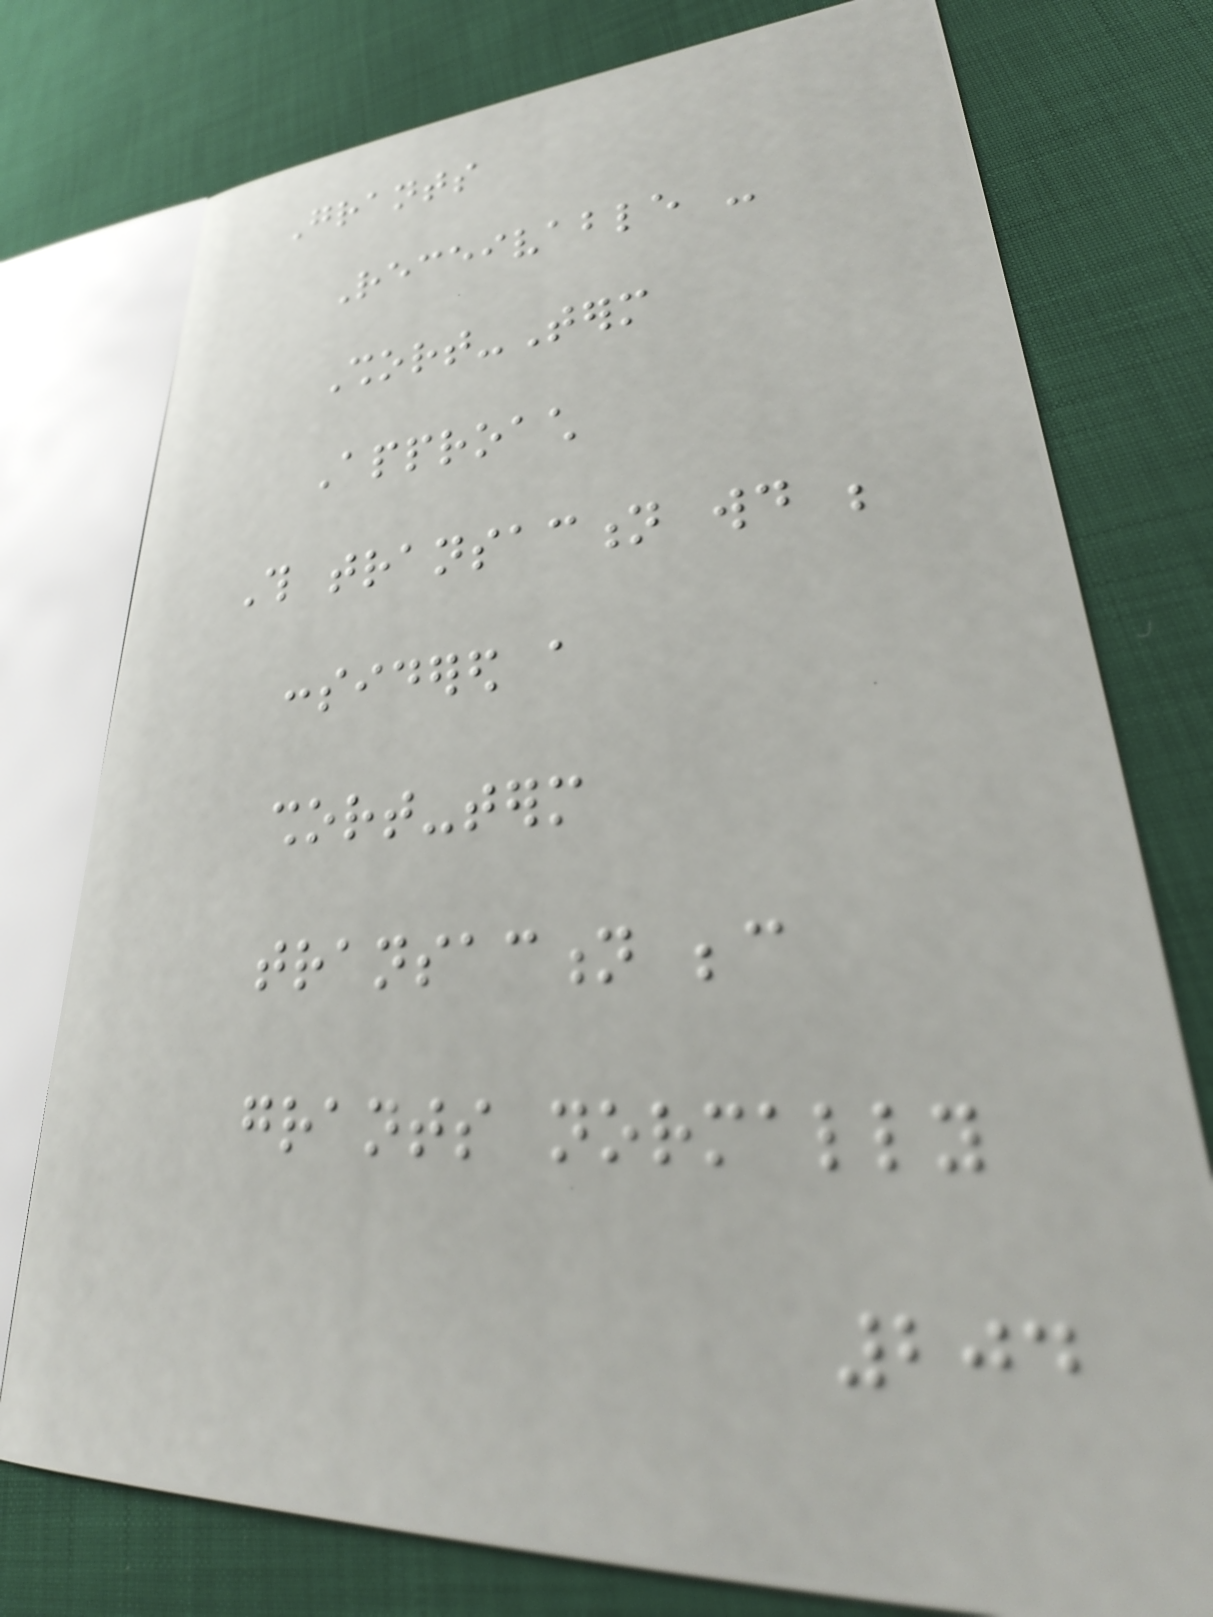Grants
Receivable -
Short-Term
Approach
This transaction would be
considered a
short-term
transaction because
grants normally
204
